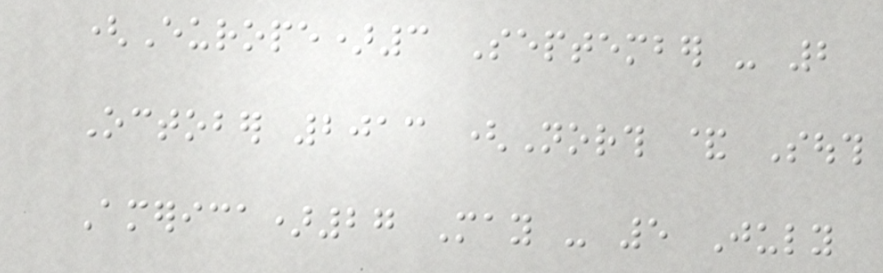(Europe)3 September - 2
October 2013 (North & South
America)27 May - 5 July
